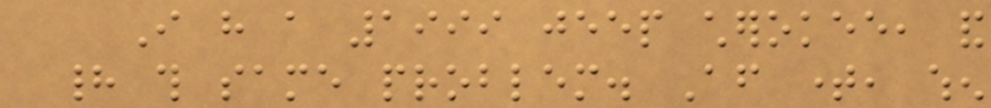I have a 1999 jeep cherokee, and
had this same problem. After time, when
